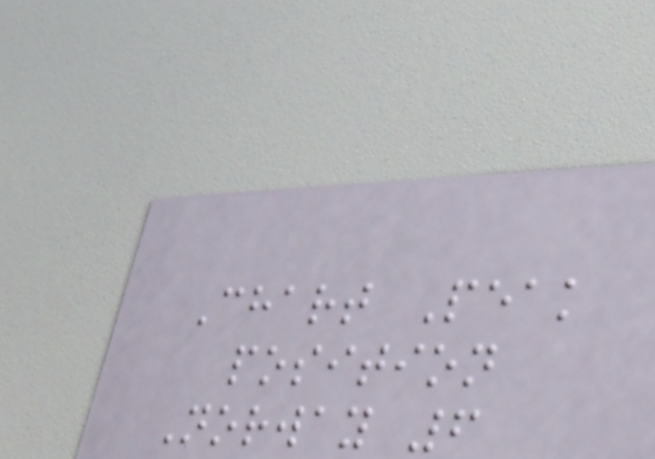Chart Peak
position
Norway 6
